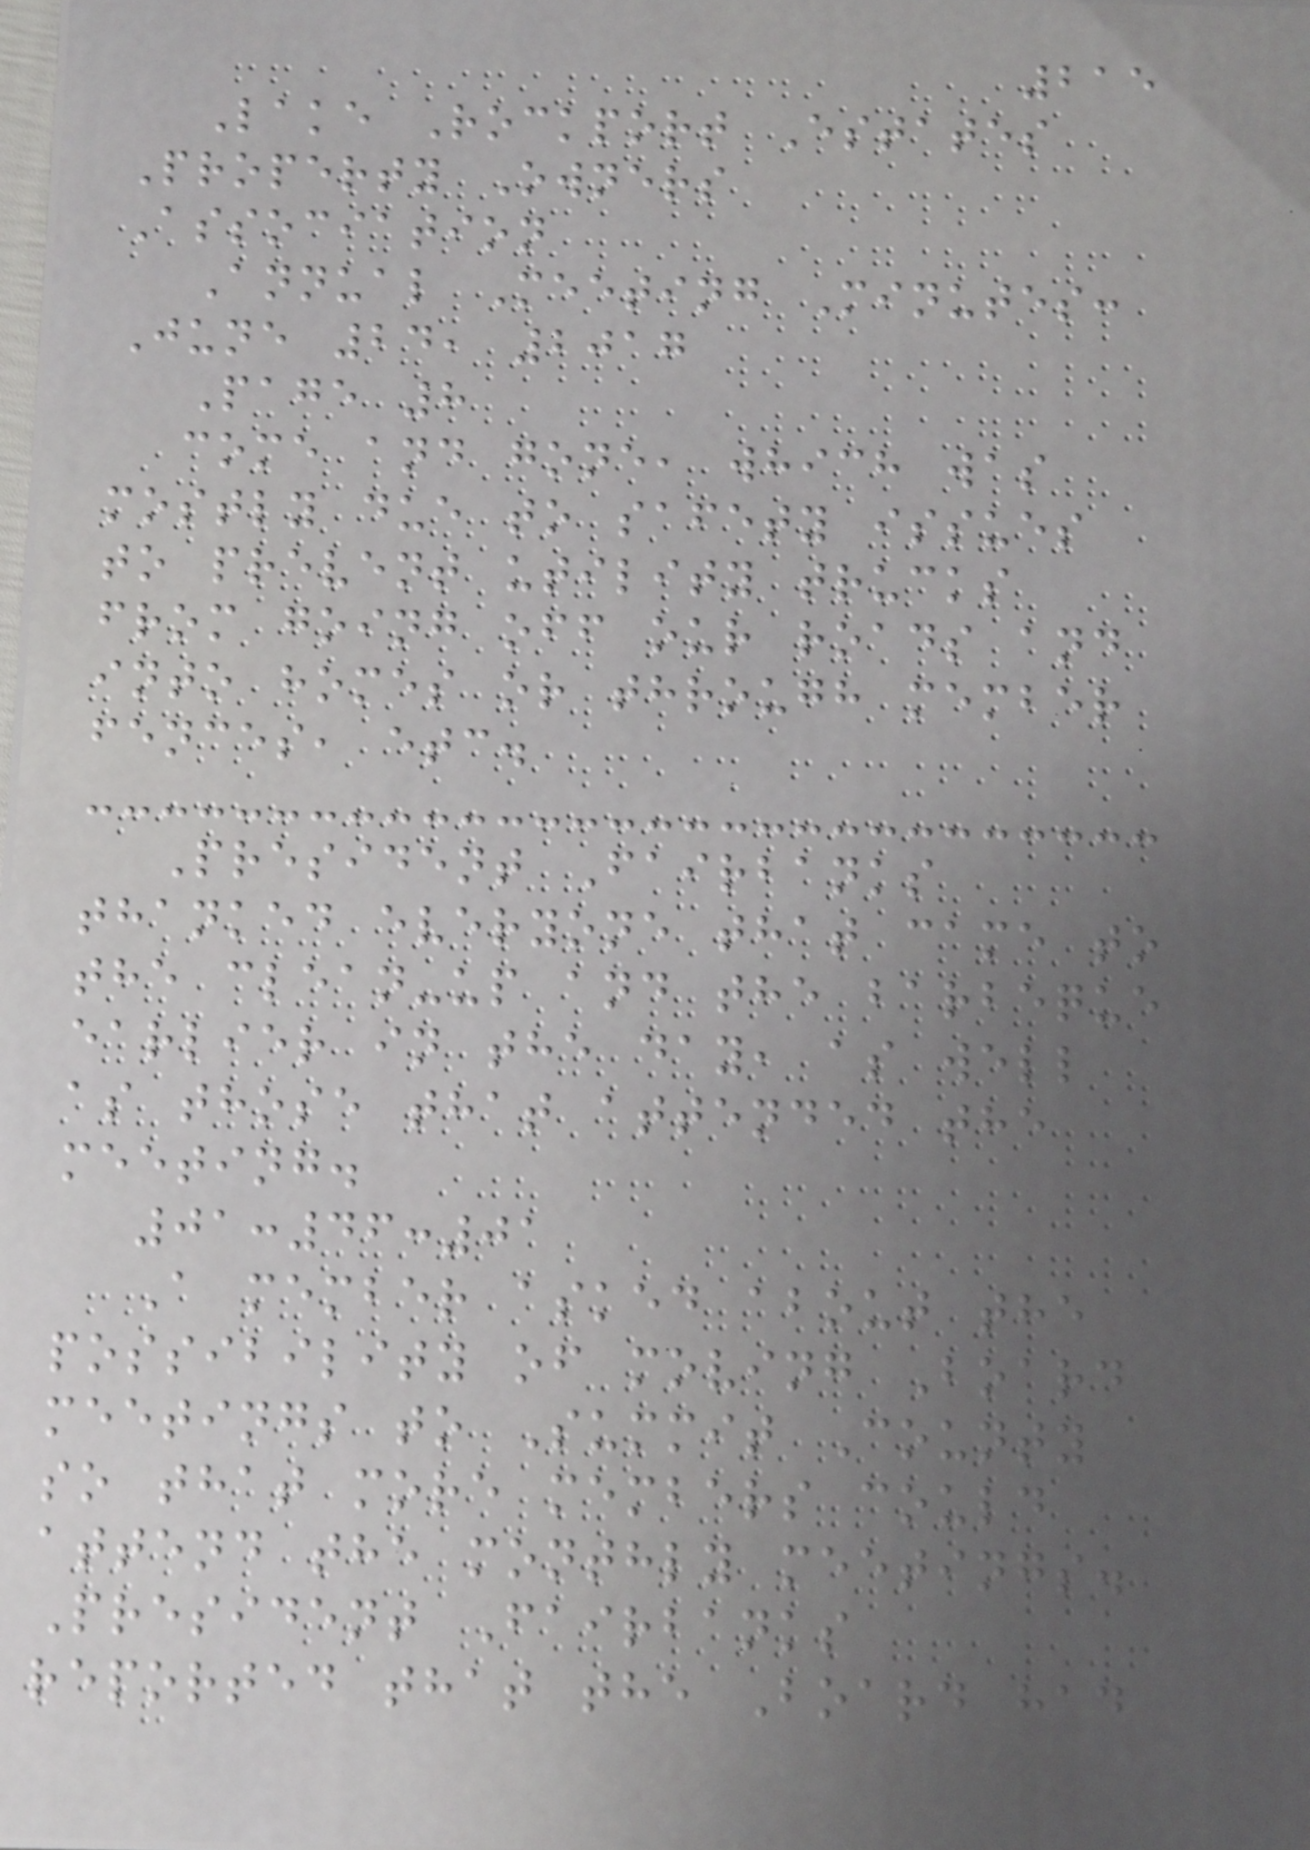215
Lake Rockport Estates
Property Owners
Association
Annual Meeting Minutes:
June 24, 2017
Page 8
come and gone, which was
mostly due to safety issues
to prevent utility trucks
from going off our roads and
into homes or through member
fences, etc.
President Fairbanks
thanked everyone that came to
the clean-up and the barbeque
earlier in the day, as well
as those that attended the
meeting.
01:46:01
A member asked about the
possibility of moving Board
meetings to Summit County
so that more members could
attend the monthly meetings.
President Fairbanks
reported that the Board had
